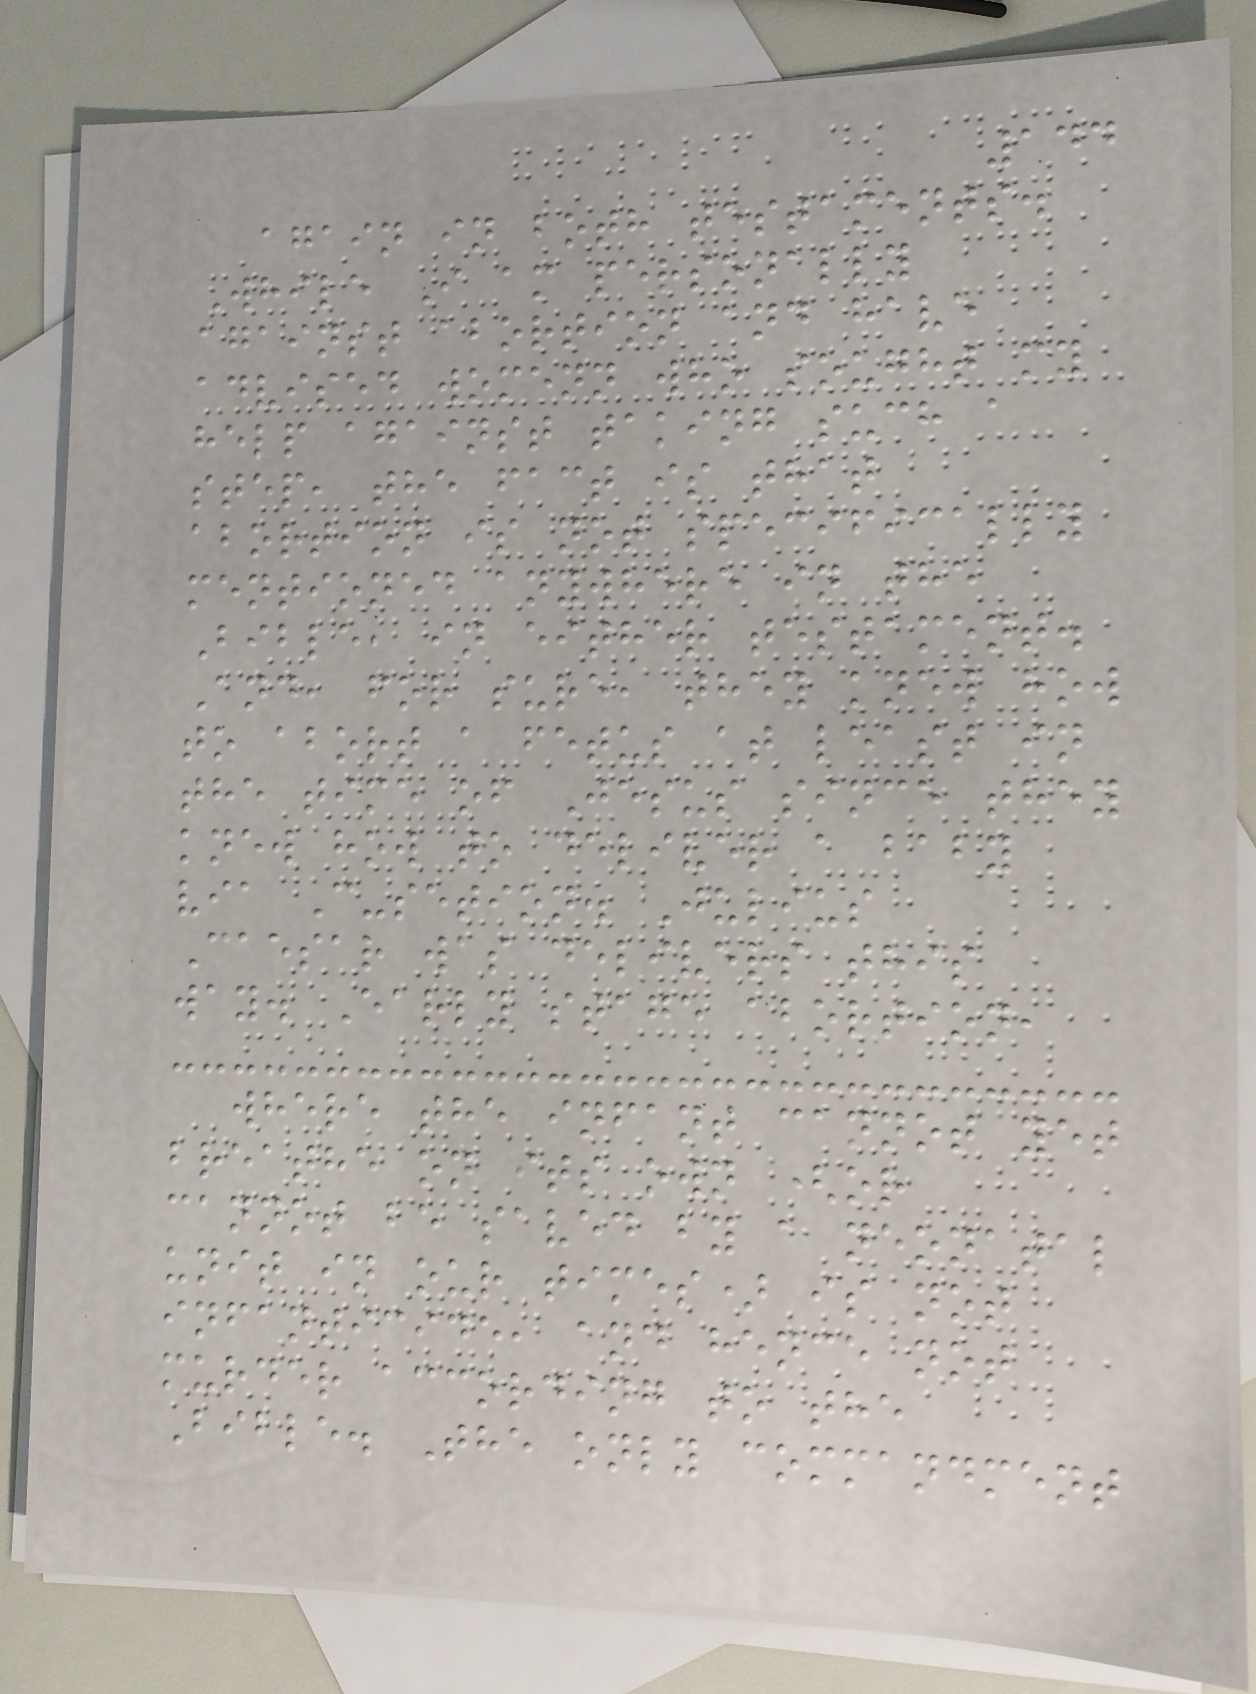144
again in both testaments.
While I am personally
against abortion and have
advised womenn who sought my
help against taking such a
step, the fact is that
abortion is not specifically
mentioned anywhere in the
Bible, in either testament.
And, for sure, they knew how
to abort a fetus at least in
the time of Jesus since they
knew how to deliver a baby
via C-setion. Julius
Caesar was delivers this
way. Early stage abortion,
where the infant cannot yet
breathe on its own (or
cannot be saved by a neonatal
unit in our times) is not
infanticide, and hence not
murder according to the
Bible. The only commandment
